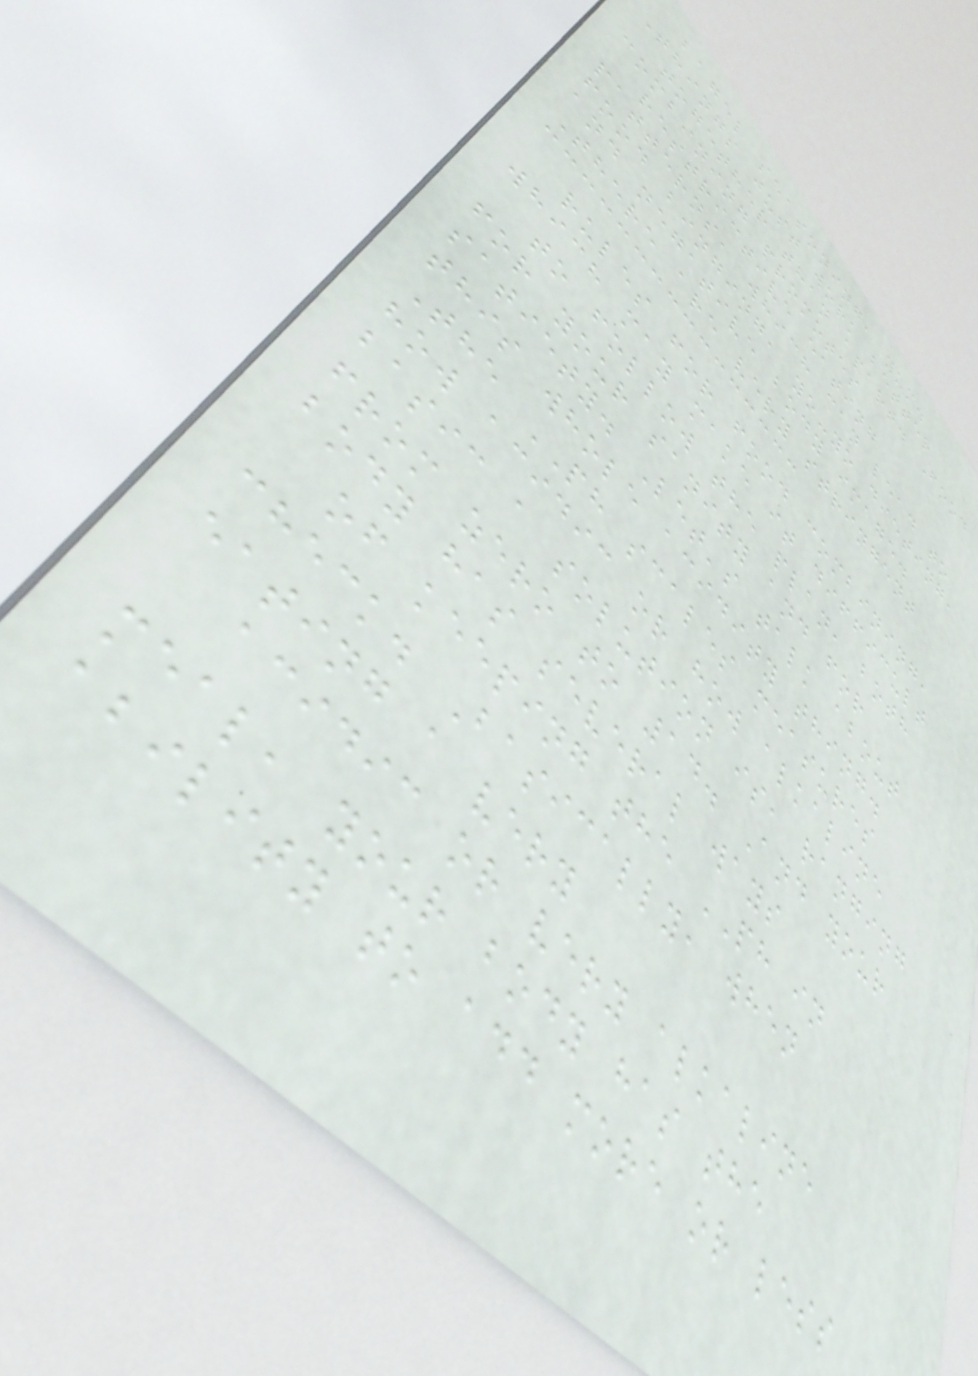bagel seasoning, yum.
Things just work better
together than apart. Food
combining promotes
restrictive eating
patterns, which can lead to
food binging, yo-yo dieting,
and negative body image.
There are very stringent
rules for food combining,
which may make it difficult
to follow the plan, both
for your sanity and for
satiety. Let's talk about
this whole acidity thing.
The PH scales measures
how acidic or how alkaline
basic a solution is, ranging
from zero to 14. And your
body has several ways
of keeping the PH in
check. Basically, when
eating a very
acidic or very alkaline
meal, your body has the
ability to add more or less
